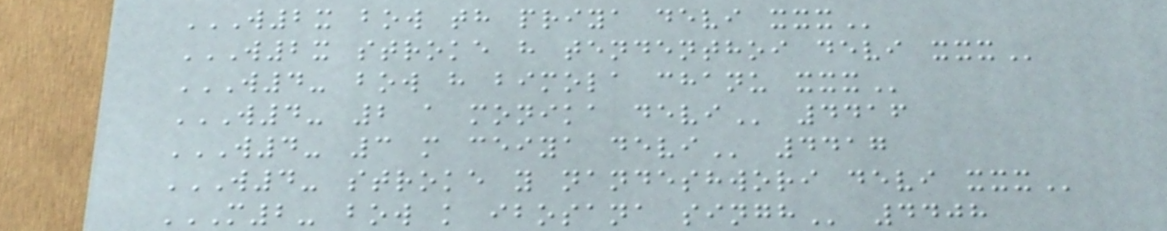W2X BOW TH PRIYA DEVI XXX
W2X STROKE H TENDENTHOI DEVI XXX
W4- BOW H BIMOLA CHANU XXX
W4- 2 A MONIKA DEVI 4416
W4- 3 M CEIYA DEVI 4417
W4- STROKE Y NANDESHWORI DEVI XXX
M2- BOW K IBOSANA SINGH 4408
